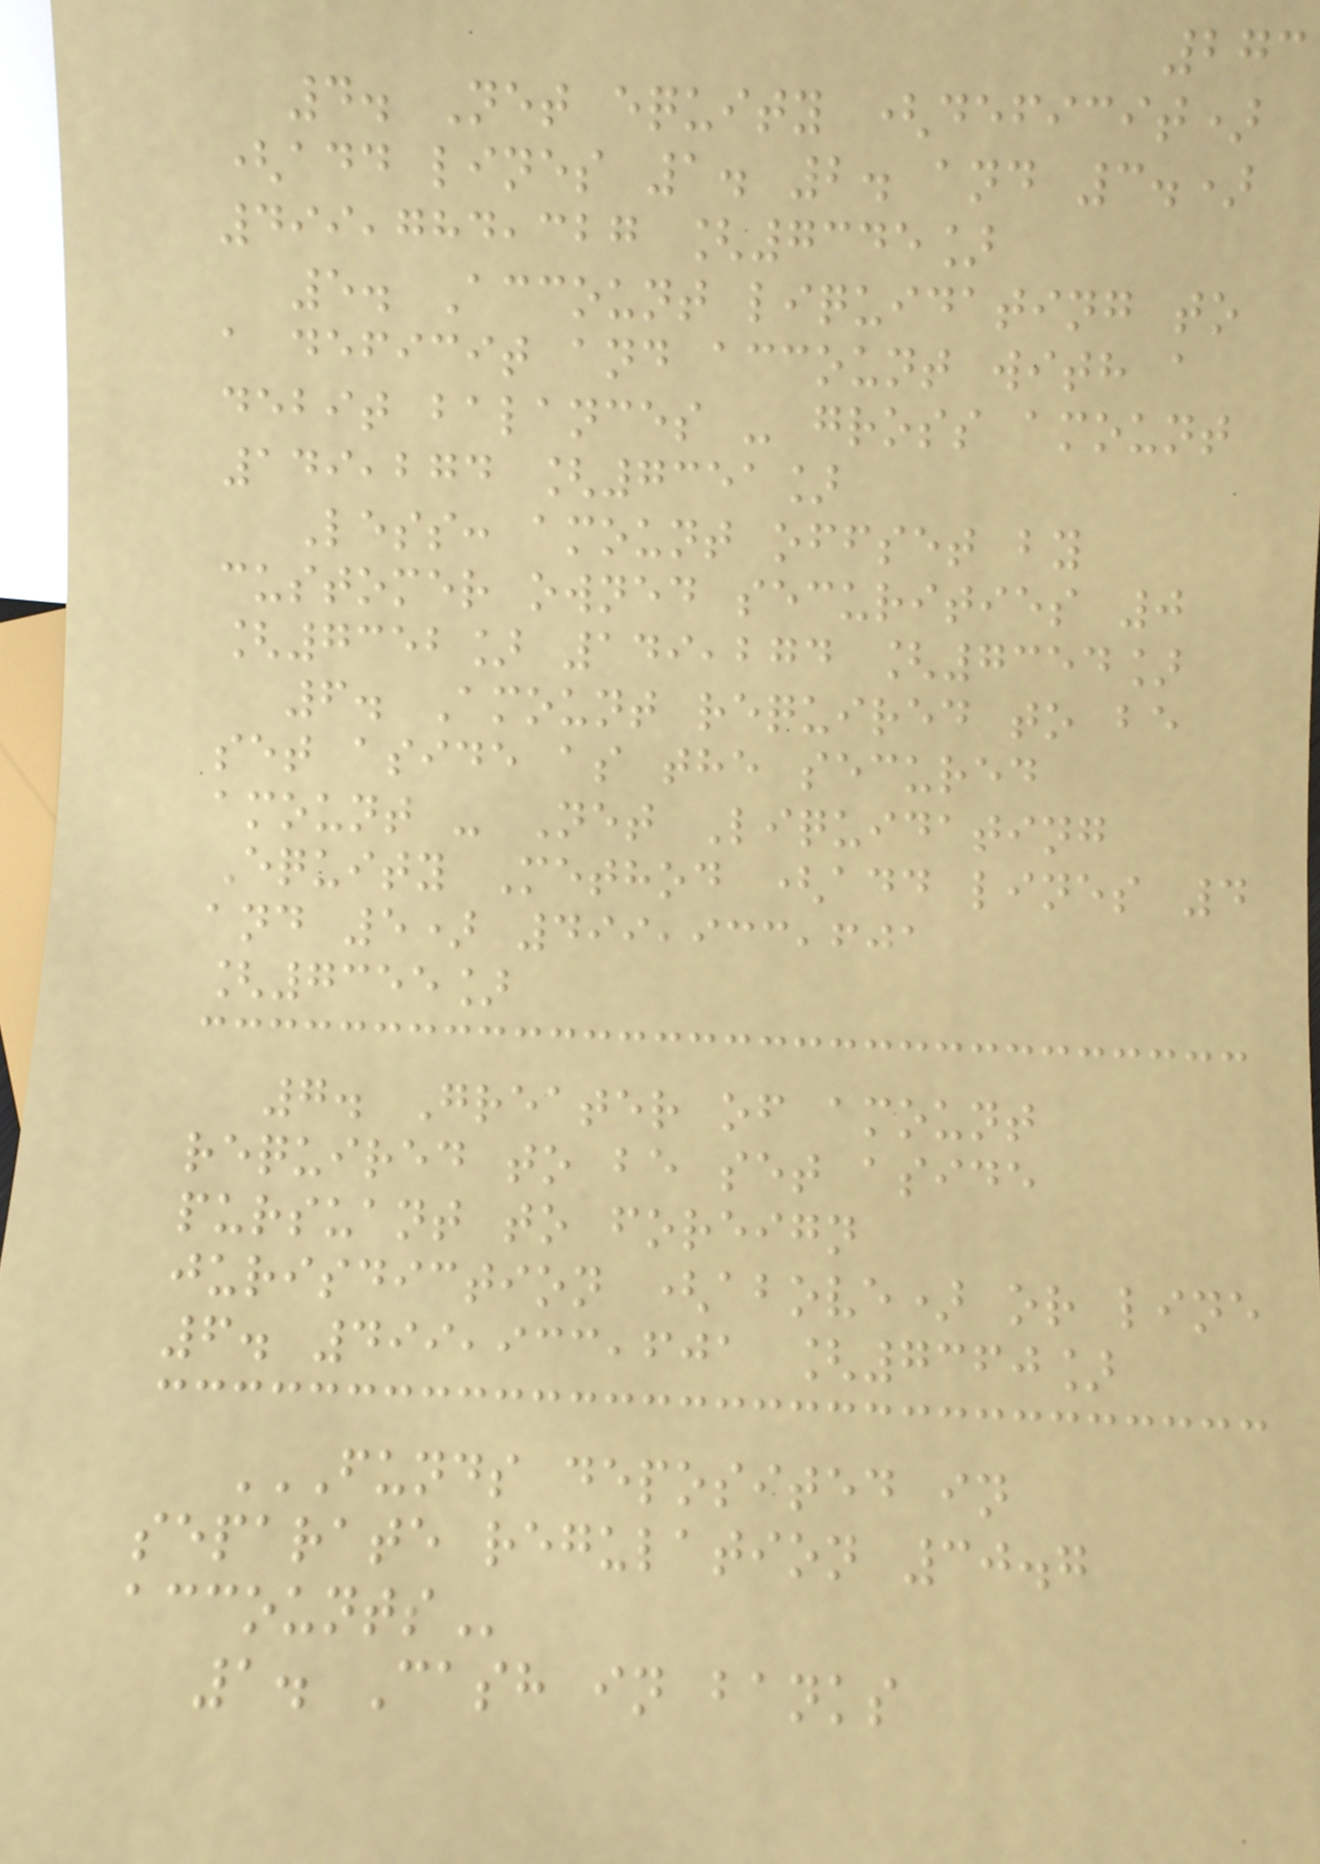273
4. Net equity (deficit)
(add lines 1. 2. and 3.)
499,784,327 [7345]
5. Account liquidating to
a deficit and account with a
debit balances - gross amount
149,274 [7351]
Less: amount offset by
customer owned securities 0
[7352] 149,274 [7354]
6. Amount required to be
set aside as the secured
amount - Net Liquidating
Equity Method (add lines 4
and 5) 499,933,601
[7355]
7. Greater of amount
required to be set aside
pursuant to foreign
jurisdiction (above) or line
6. 499,933,601 [7360]
FUNDS DEPOSITED IN
SEPARATE REGULATION 30.7
ACCOUNTS
1. Cash in banks
